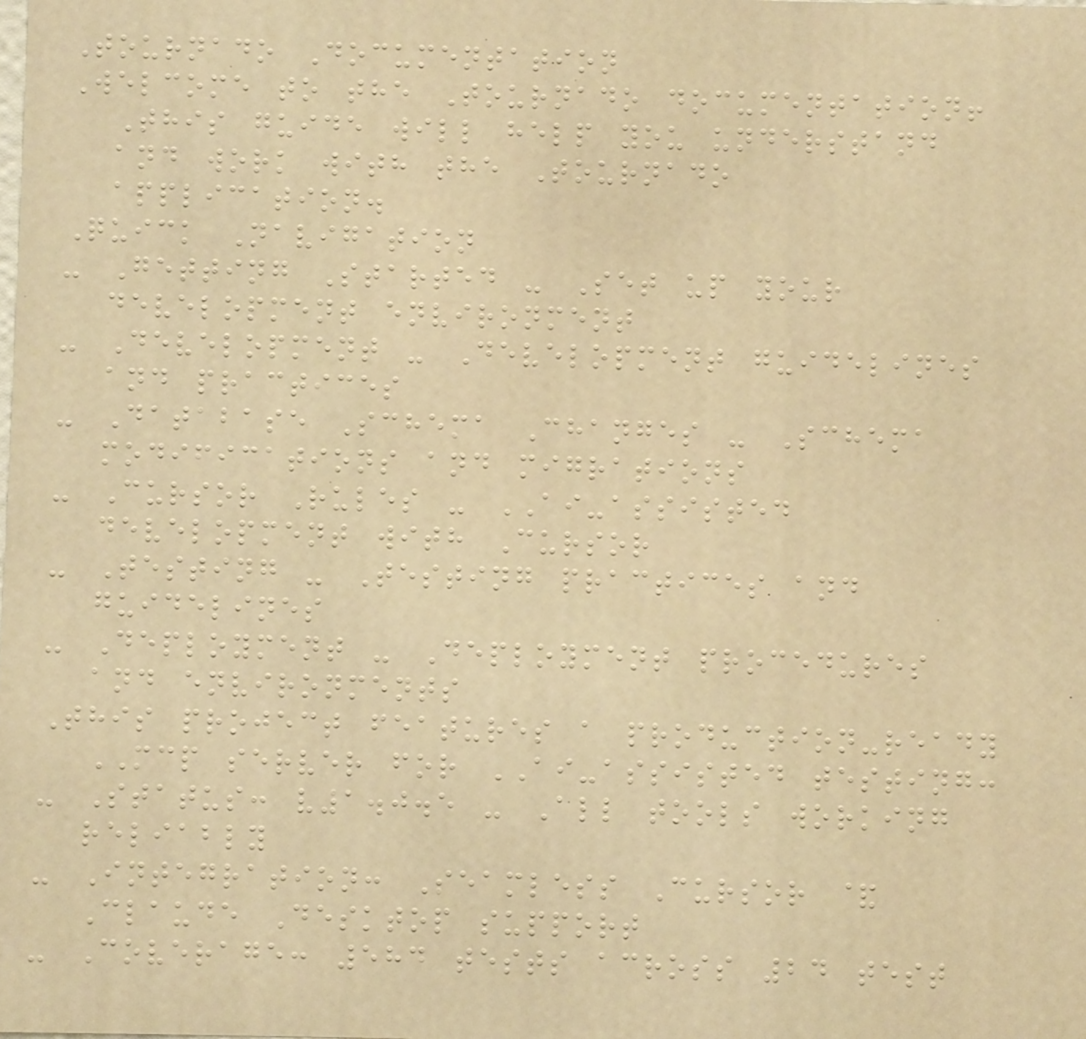Tournado Documentation
Welcome to the Tournado documentation!
This guide will help you understand
and work with the Tournado
application.
Quick Navigation
- Getting Started - Set up your
development environment
- Development - Development guidelines
and practices
- Database Schema Changes - Schema
modifications and migrations
- Cursor Rules - AI-assisted
development with Cursor
- Testing - Testing practices and
guidelines
- Deployment - Deployment procedures
and environments
This project features a production-ready
MCP server for AI-assisted testing:
- Status: v1.0.5 - All tools working
reliably
- Integration: Seamless Cursor &
Claude Desktop support
- Coverage: 584 tests across 24 test
